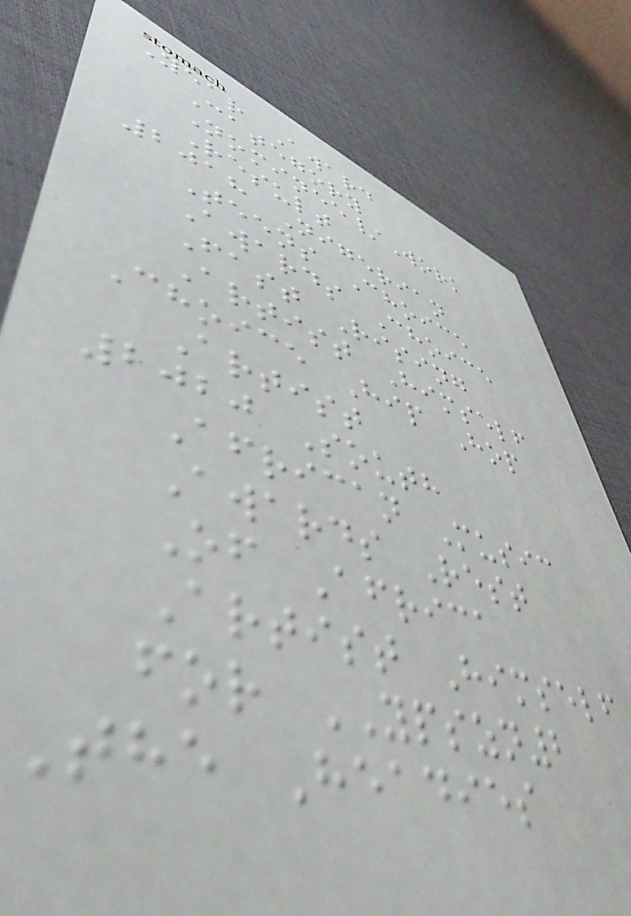Year Award
Category
Nominee/Work
Result
2018 Nigerian
Teens Choice
Awards Choice
Fast Rising
Artist Himself
Choice Hip Hop
Artist
2020 South
African Music
Awards Rest
Of Africa
Artist Himself
for YPSZN2
The Headies
